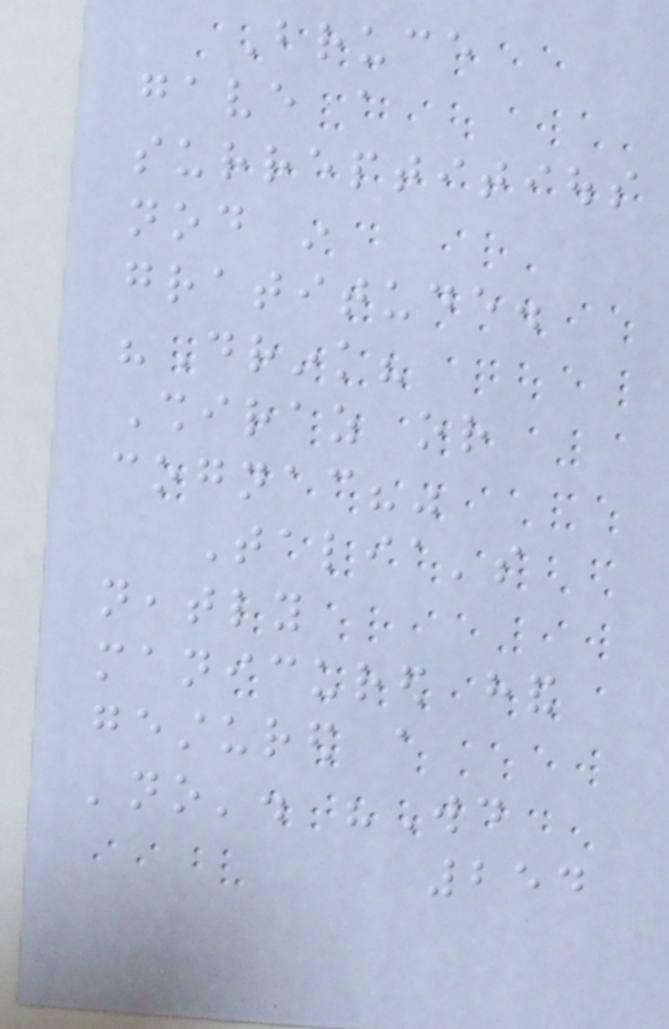Bruce
gave a
surreptitious
nod in
gratitude.
"Drink?
Shiraz or
cognac?"
Talia's
neatly
manicured hand
gestured a
'no'. "Would
254
